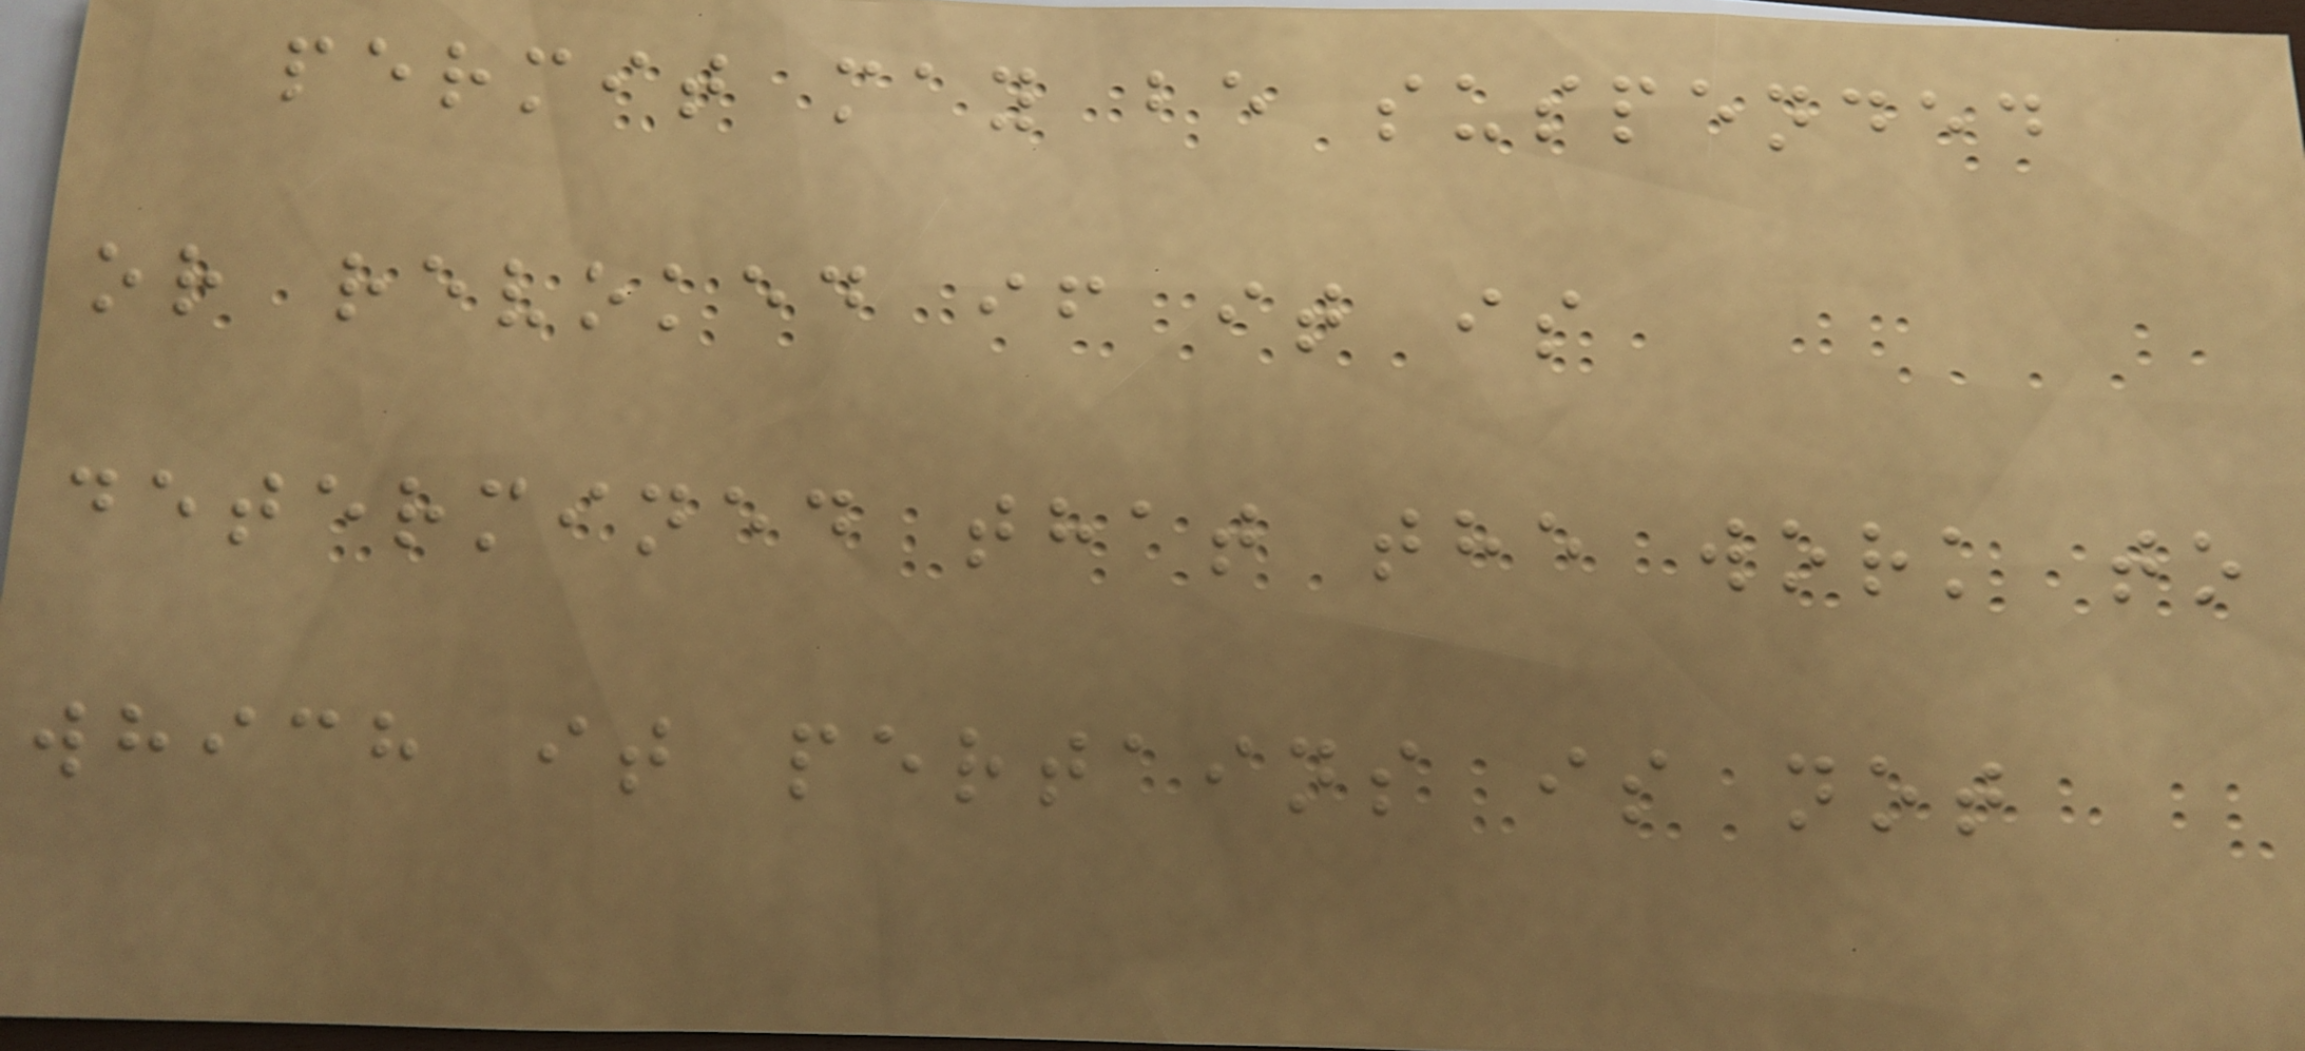permit may be suspended
or revoked if it is
determined that the work to
which it pertains is not
